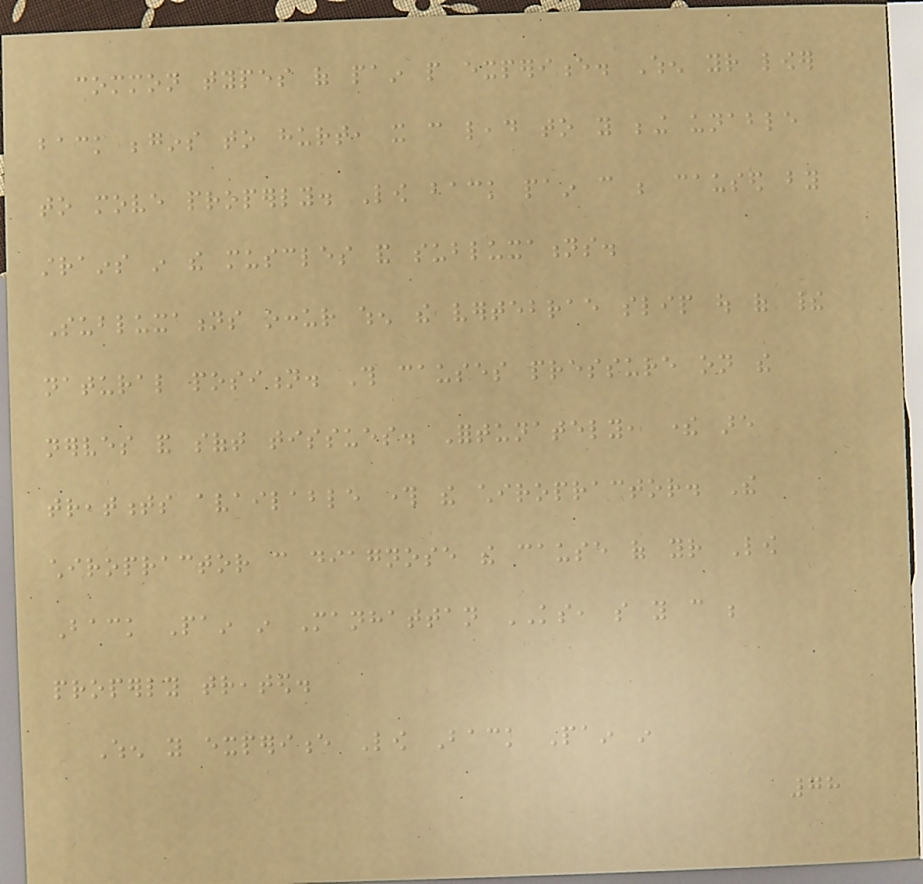common types of pain people experience. When your lower
back begins to hurt, it can lead to you being unable
to move properly. Low back pain can be caused by
strains in the muscles and subluxations.
Subluxations occur when the vertebrae slip out of their
natural position. This causes pressure on the
nerves and soft tissues. Fortunately, there are
treatments available through the chiropractor. The
chiropractor can diagnose the cause of your Low
Back Pain in Manhattan KS, so you can be
properly treated.
When you experience Low Back Pain in
78
